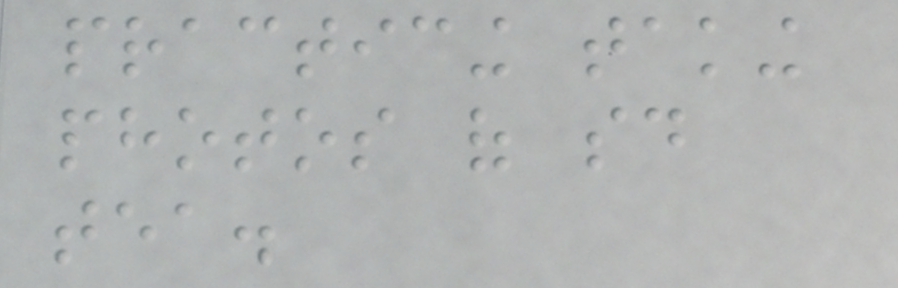practicing taking
photos of said
tea.
